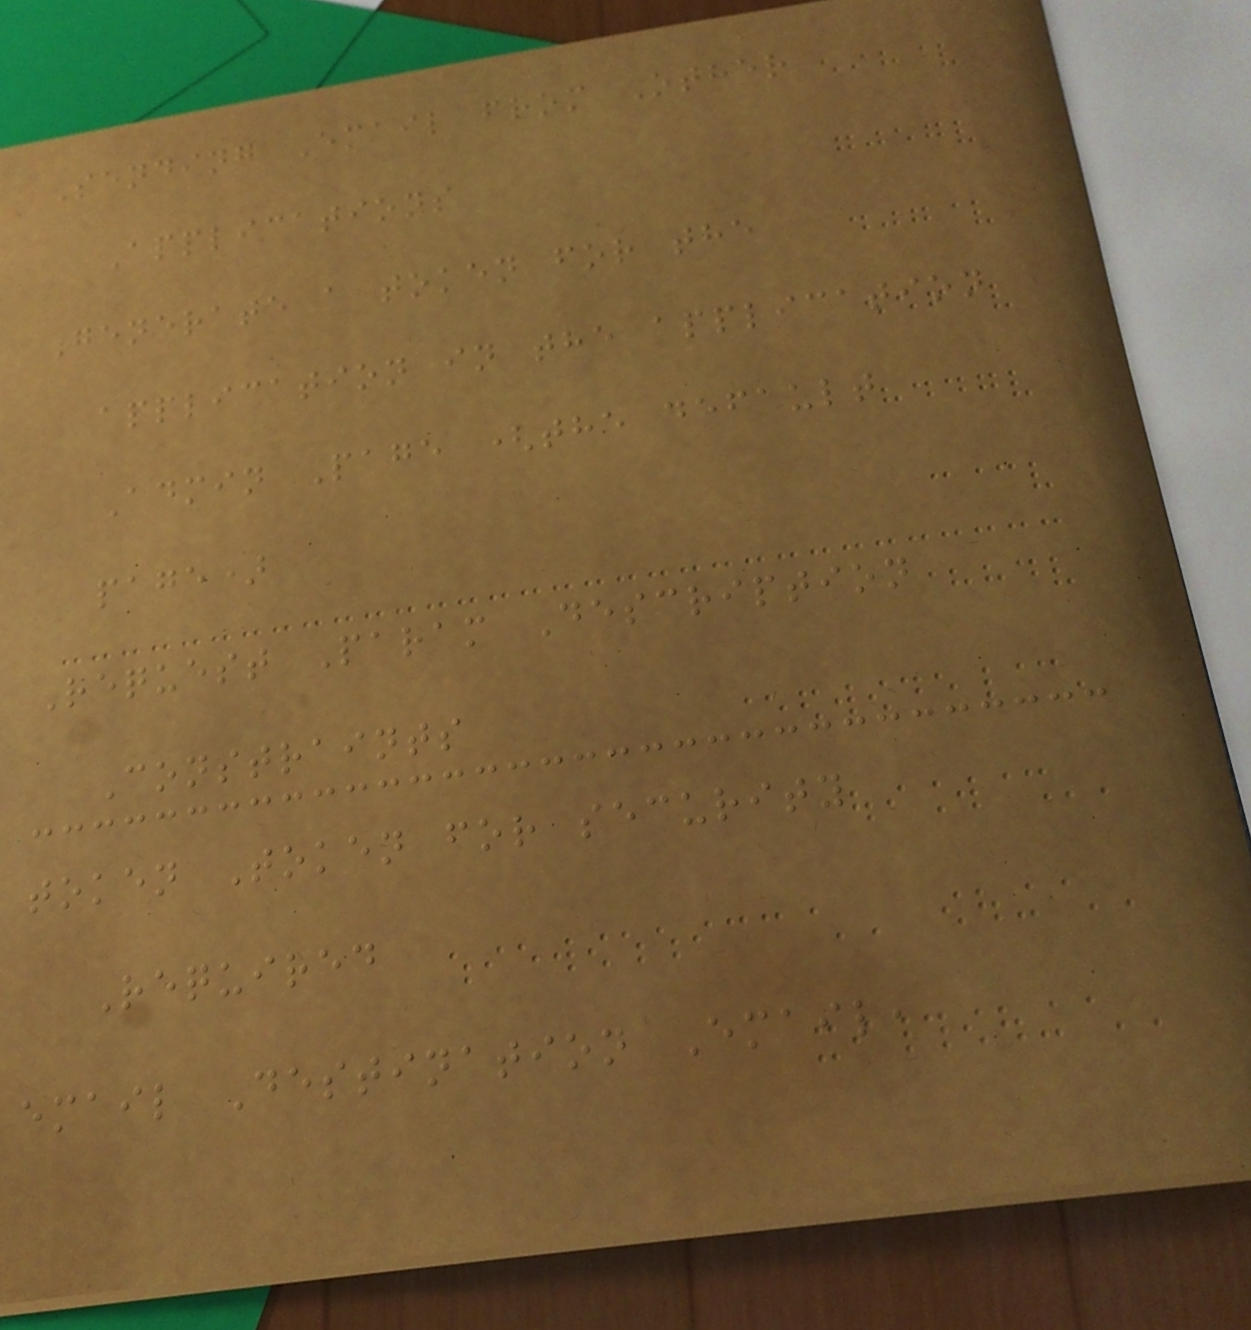Sending Email from Other
Applications
Generate a token for the
application in the application
Admin Page (the default
page)
Request Param Description
Constraints
token Token for security
Required
email Destination Email,
